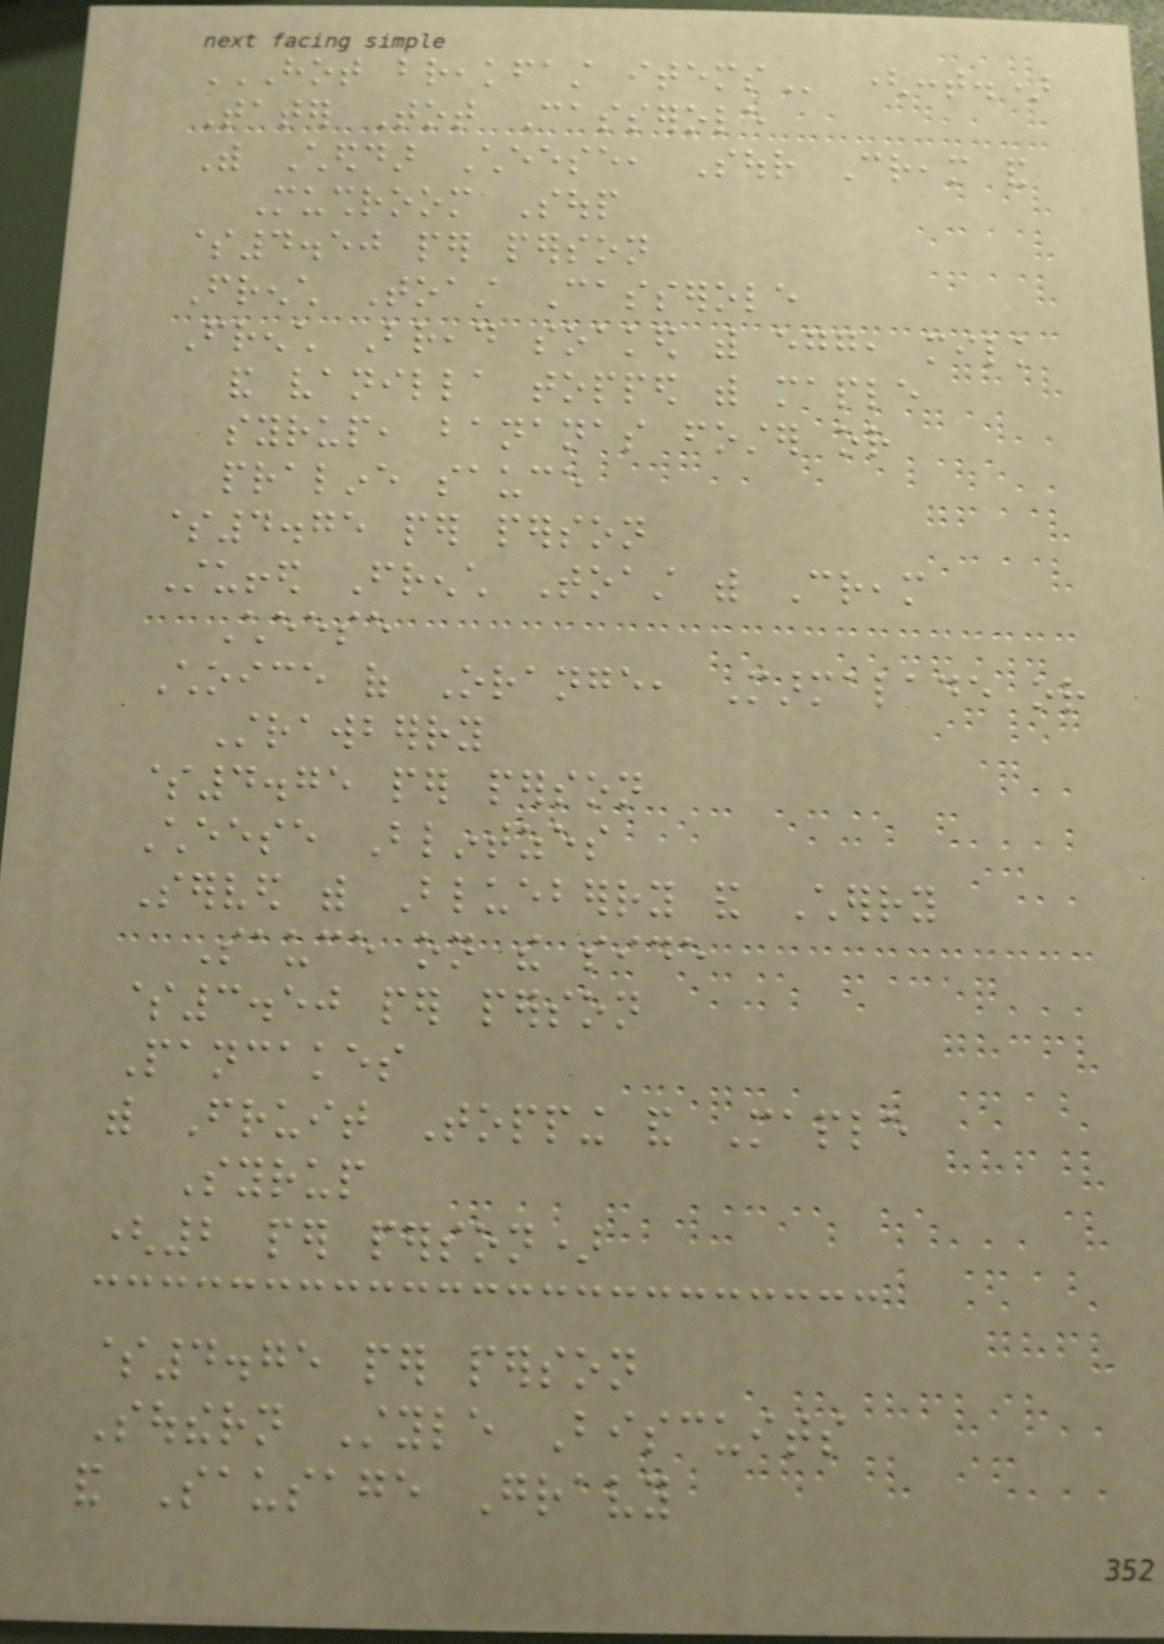HOT BREAKFAST ITEMS (cont.)
Tater Tot Casserole
With Cheddar Cheese, Sour Cream and
Mushroom Soup
$4.50 per person
French Toast Casserole
French Bread soaked with egg, milk
and vanilla topped with maple
syrup, bananas foster or
praline sauce
$4.75 per person
Stuffed French Toast with Cream
Cheese
Choice of Orange, Marmalade or
Strawberry
$4.75 per person
Cheese Blintzes
Served with Blueberry and Cherry
Sauce on the side
$3.50 per person
Pancakes
with Fruit Topping and Maple
Syrup
(2 per person)
$4.75 per person
Southern Style Biscuits
and Sausage Gravy
